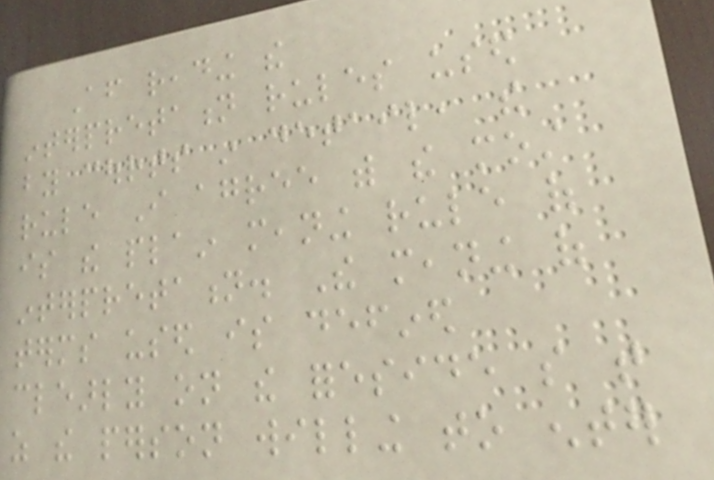After reading the
interpretation rules used
by courts in detail, the
rule I agree with the most
is the plain meaning rule of
interpretation. The meaning of
terms used is defined
clearly on the foreside so that
as the person willing to enter
